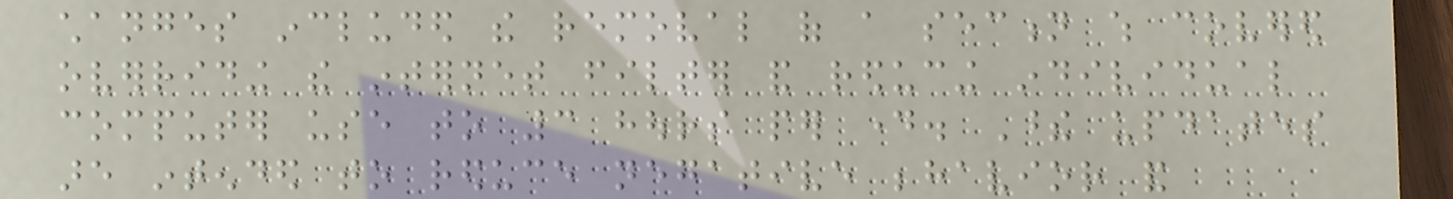changes included the removal of a section which covered
overriding the internet filter and reducing individual
computer use to 3 hours per day. These updates
are intended to reduce negative behavior and
